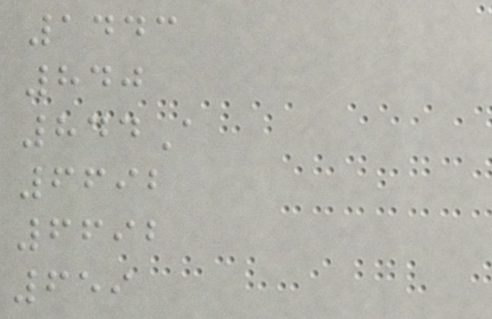1443
840
844A
6692
6692
659
